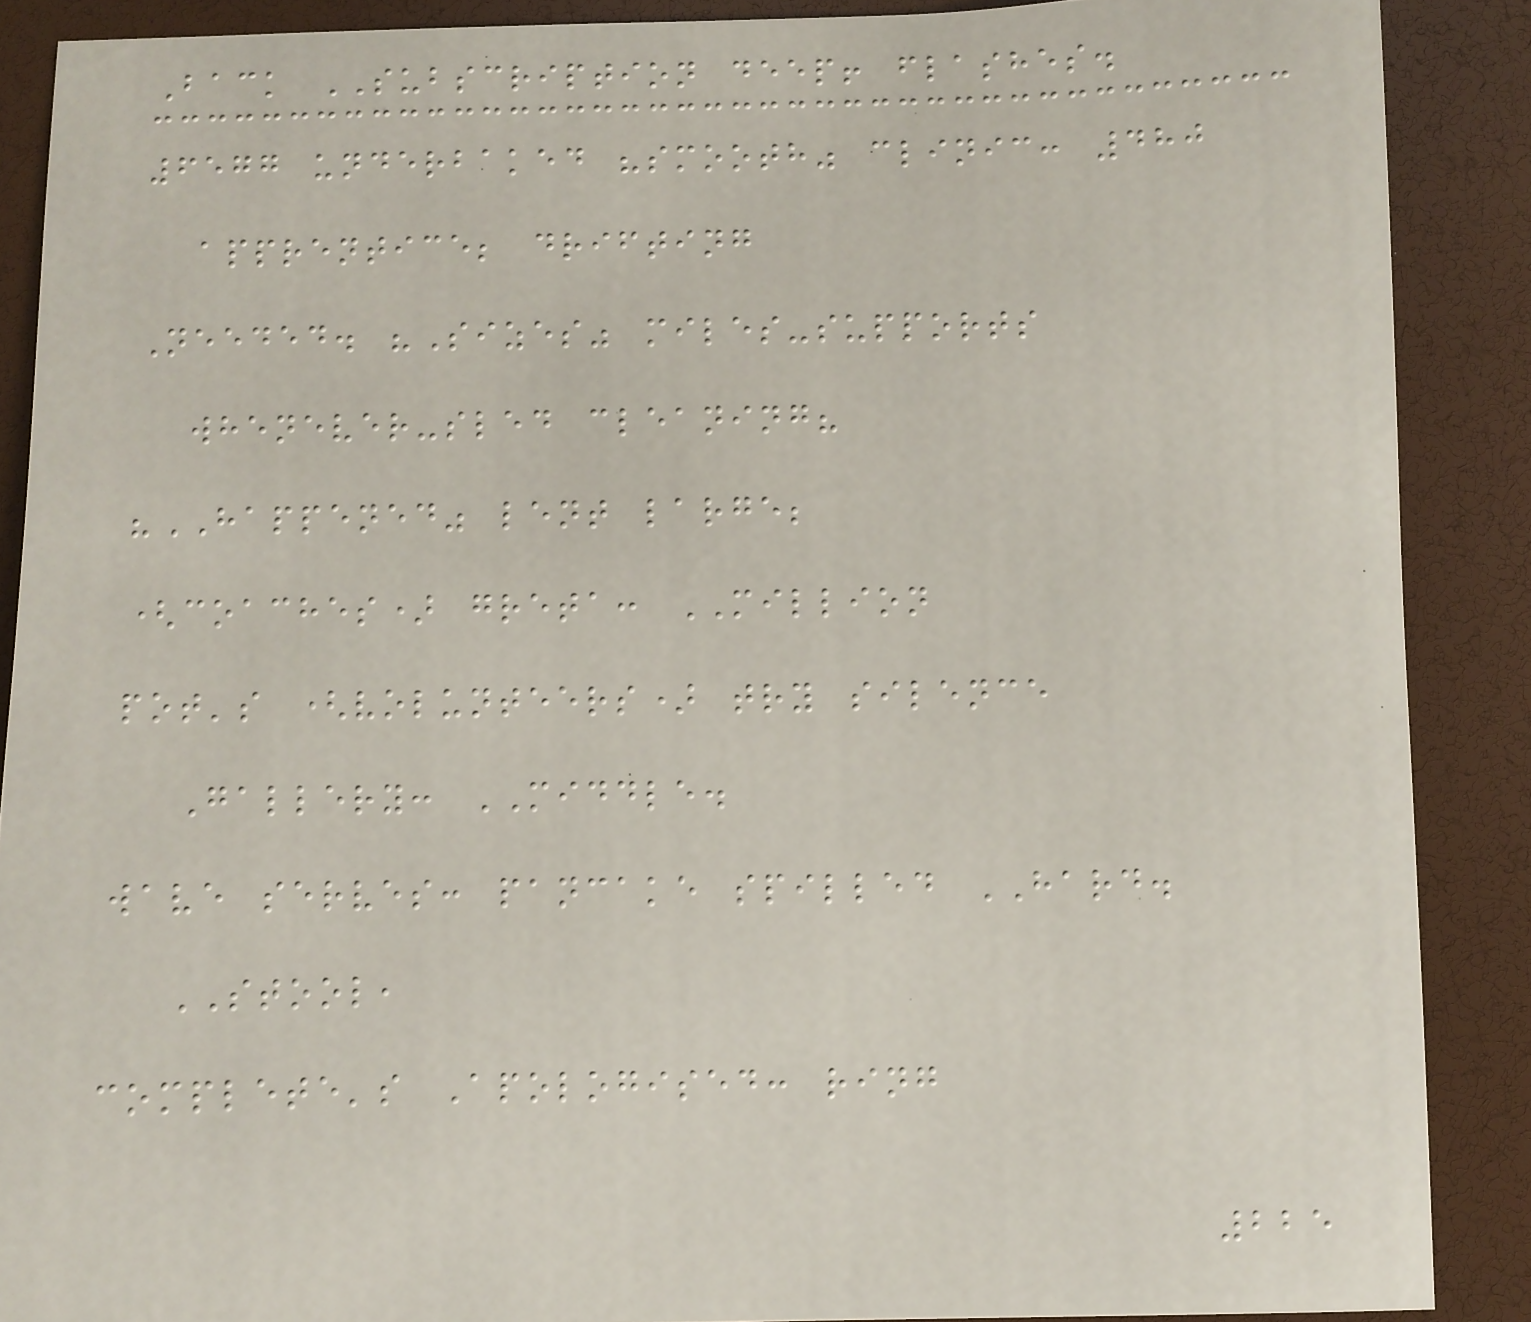Back SUBSCRIPTION deep! flashes.
6577 underbaked "smooth" clinic: 480
apprentice; drifting
Needed. "Sizes" miles-supports
whenever-sled cleaning?
"HAPPENED" lent large;
(coaches) greta: MILLION
pot's (volunteers) try silence
Gallery: MIDDLE.
wave serves: pancake spilled HARD.
STOOL,
complete's Apologised: ring
225
